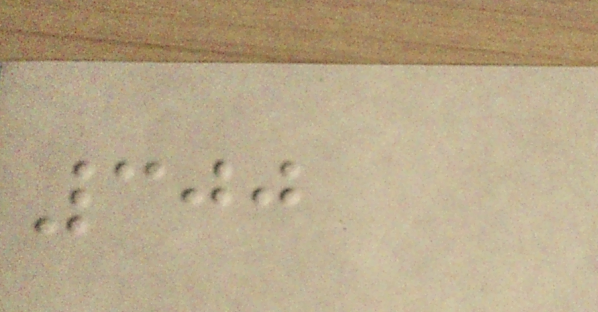300
